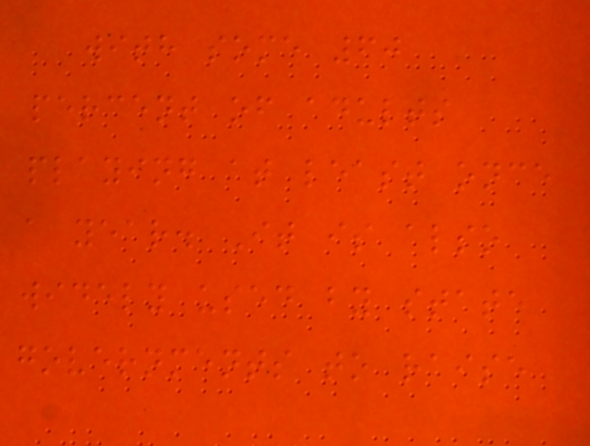with some 60
percent of adults
playing at least once
a year. It is also
widely used by state
governments to raise
